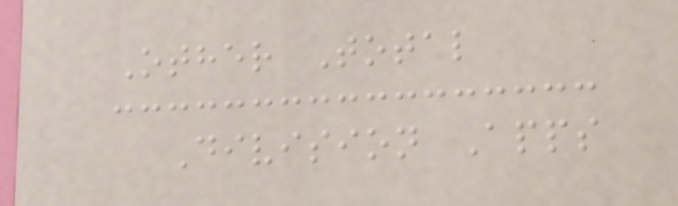Other Total
Division Apps
